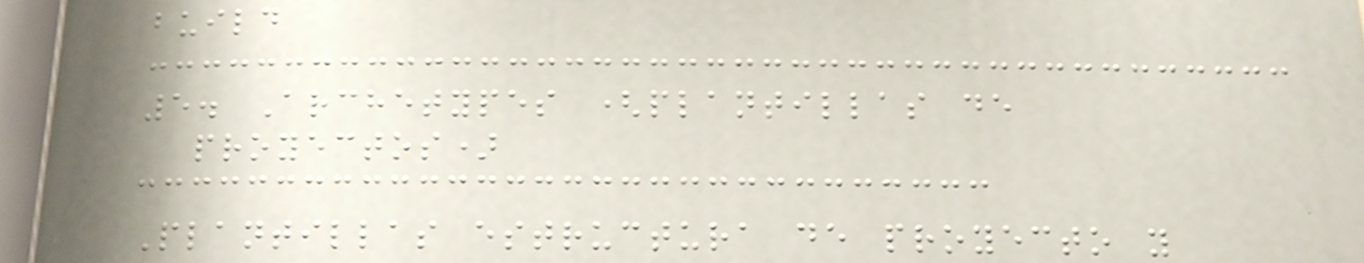build
5. Archetypes (plantillas de
proyectos)
Plantillas estructura de proyecto y
